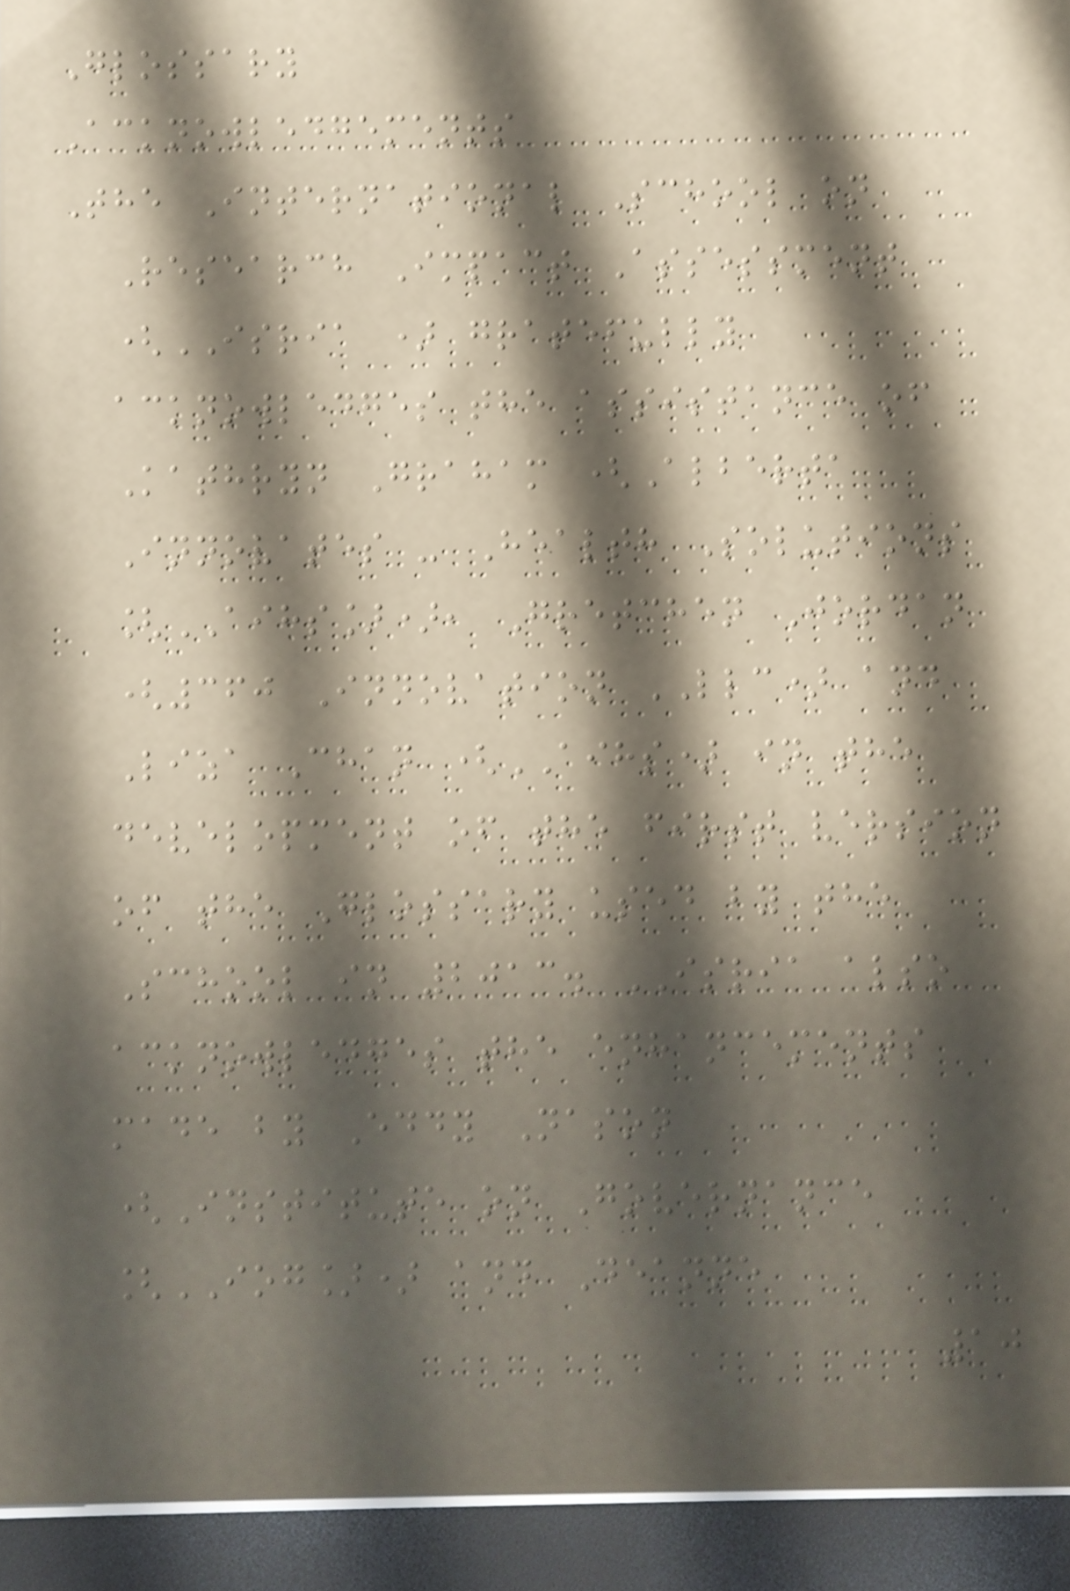Glossary
Acknowledgements
The International School on
Research Impact Assessment
(ISRIA ) gratefully
acknowledges the assistance of
Kathryn Graham (Alberta
Innovates - Health Solutions
[AIHS]), Gretchen Jordan
(360 Innovation LLC) and
Liza Chan (AIHS) in the
development of the first version
of the Glossary used by the
School in 2013. ISRIA also
acknowledges the enhancements
made by Eddy Nason
(Institute on Governance
[IOG]) and Deanne
10
